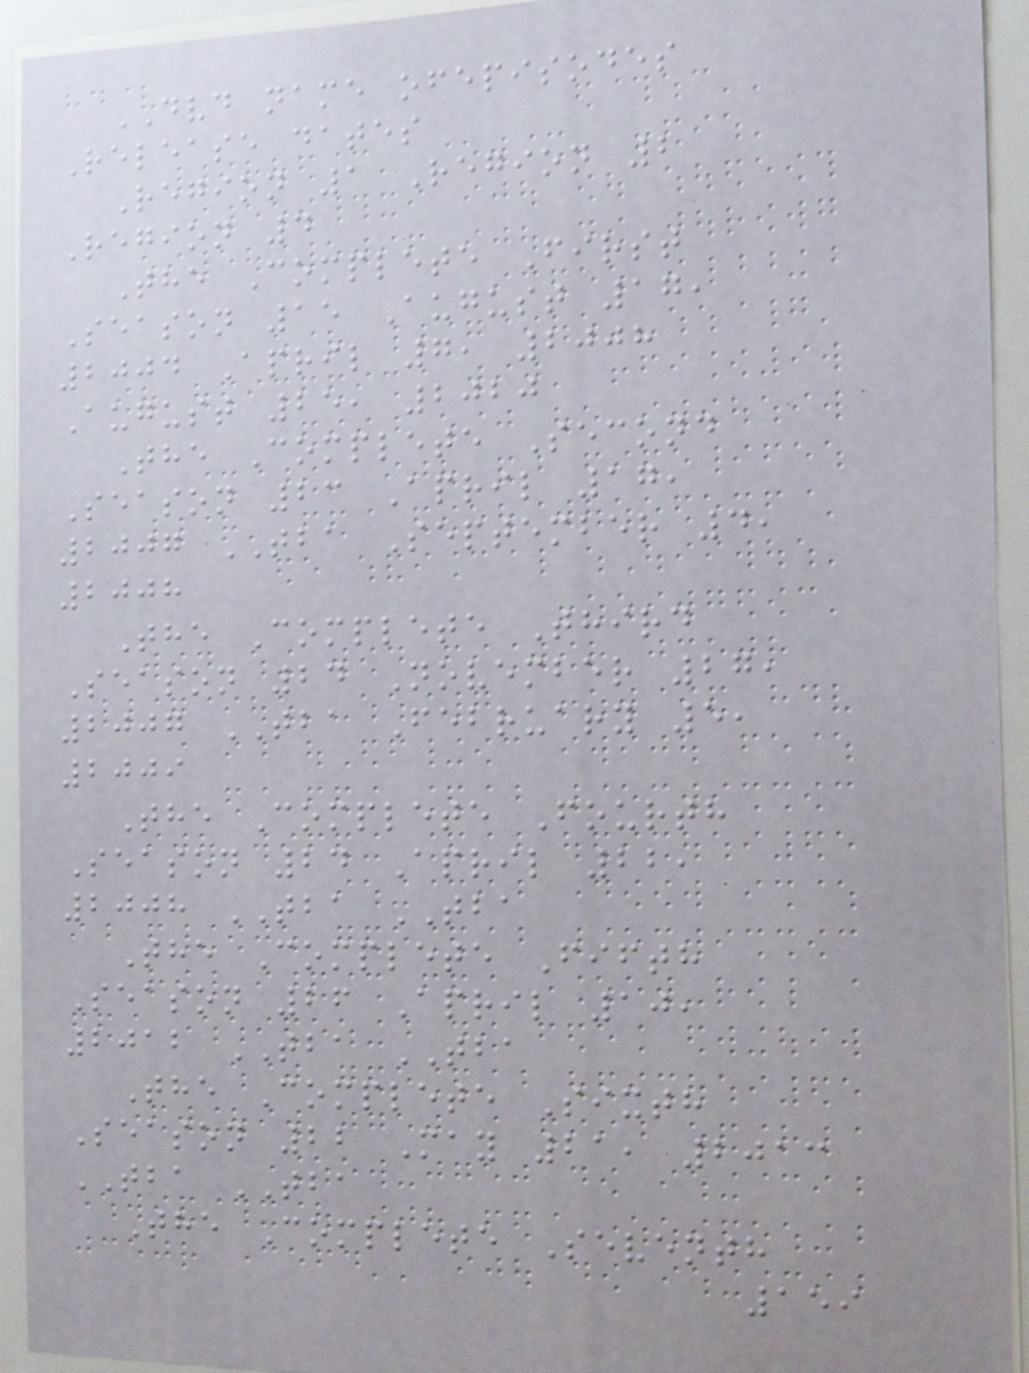DVD name ofepisodes
Release dates
Region 1 Region 2
Region 4
The Complete First
Season 15 August 17,
2004 April 7, 2008
August 25, 2020
The Complete Second
Season 23 April 17,
2007 TBA September 4,
2008
The Complete Third
Season 24 November 27,
2007 TBA February 5,
2009
The Complete Fourth
Season 24 April 22,
2008 TBA TBA
The Complete Fifth
Season 26 April 10,
2012 TBA TBA
The Complete Sixth
Season 22 May 21, 2013
TBA TBA
The Complete Seventh
159
